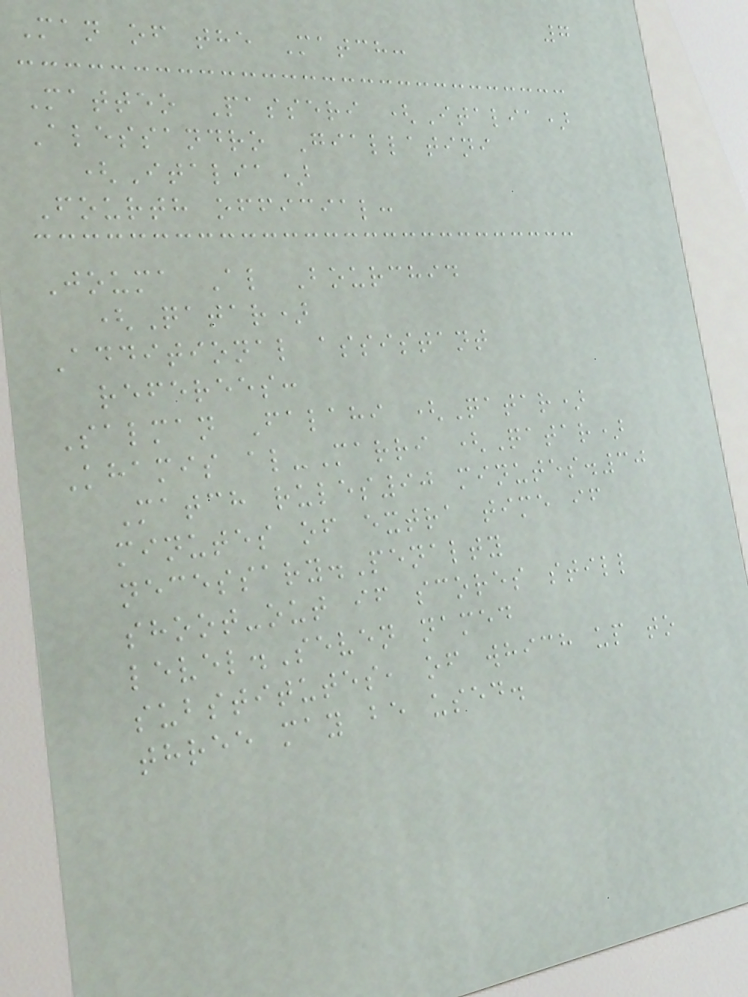7
Man of the Match:
Matteo Passeri (Italia)
Alessandro Giallatini
(Italia)
Fourth official:
Jouma Al Bourchid
(Qatar)
Additional assistant
referees:
Salman Falahi (Qatar)
Khamis al-Marri (Qatar)
Match rules90 minutes.30
minutes of extra time if
necessary.Penalty
shoot-out if scores still
level.Seven named
substitutes, of which up to
three may be used.
